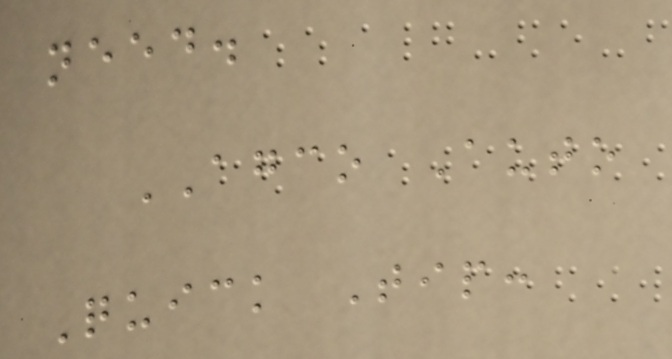need.
AGCO Auto
Quick Tip:
